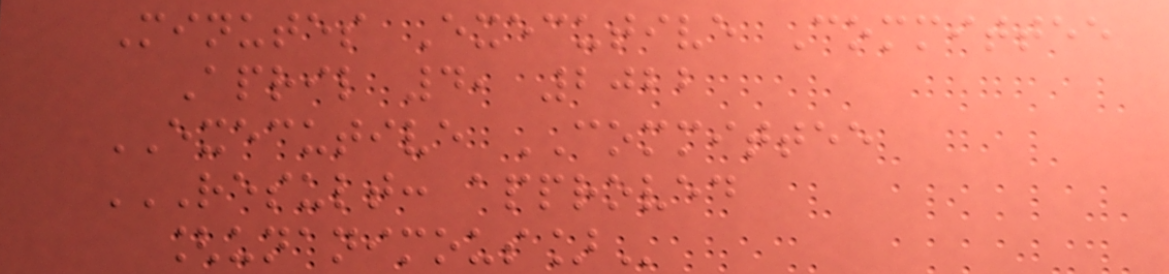Minutes Executive Committee
April 4, 2022
EXECUTIVE COMMITTEE
RESULT: APPROVED
[UNANIMOUS]
